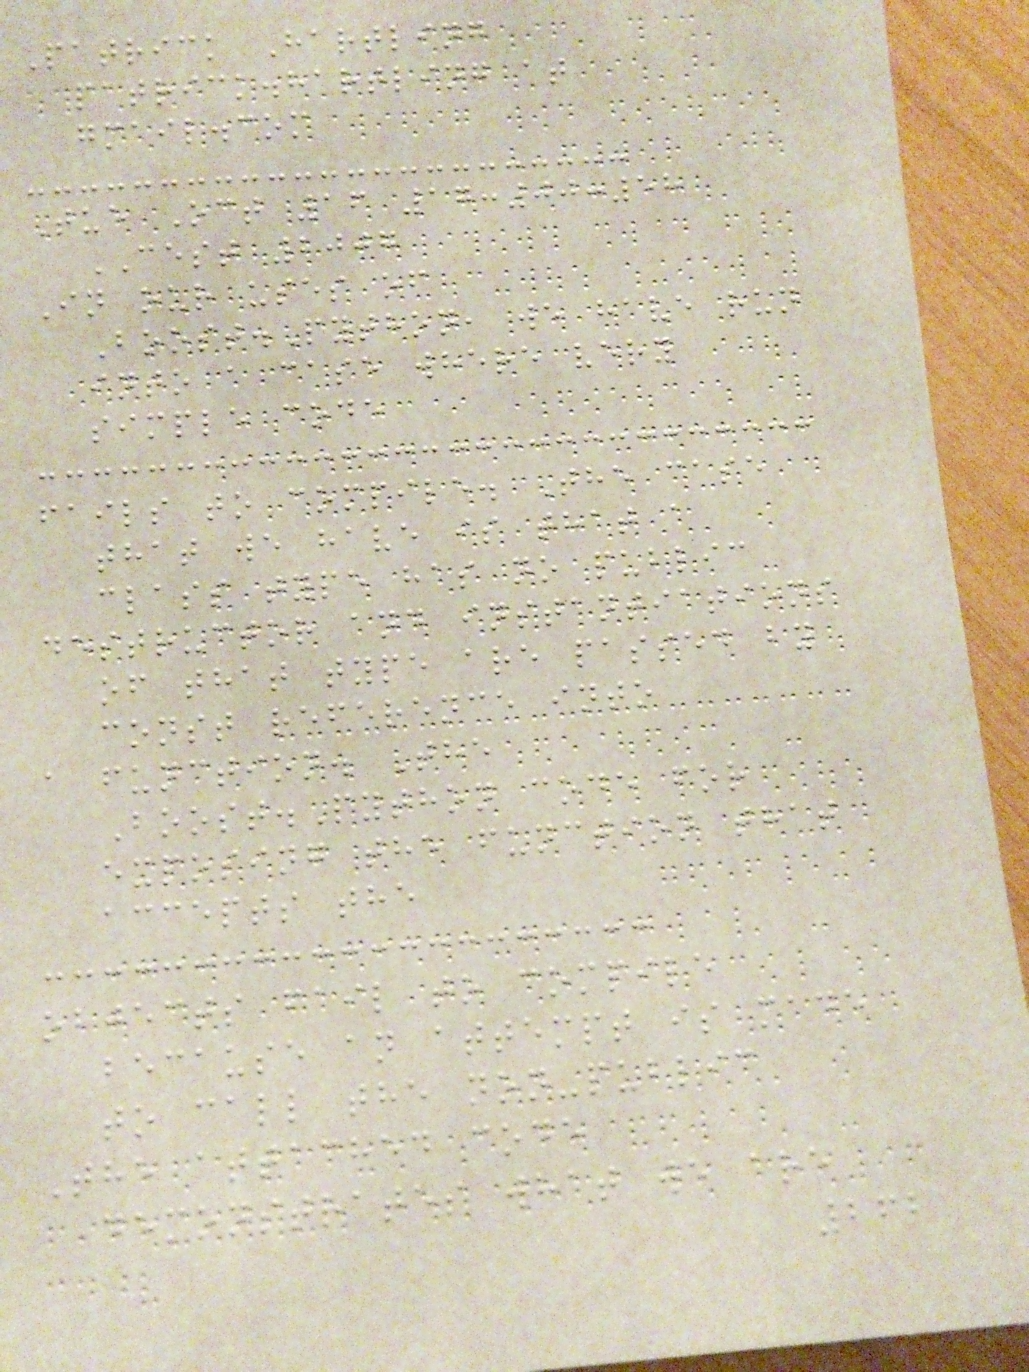Patrick Hartling
patrick.hartling at
gmail.com
Tue Oct 16 17:00:58
CEST 2007
In our uses of
Boost.Python, we have run
into a case where very
simple code
fails to compile. The case
that we have is that a
class type has no public
destructor and instantiations
of that type are passed by
const reference into
a function. The
Boost.Python code for
exposing the function that
accepts the
objects fail to compile
because an attempt is made
to call the non-public
The attached code
demonstrates what we are
262
